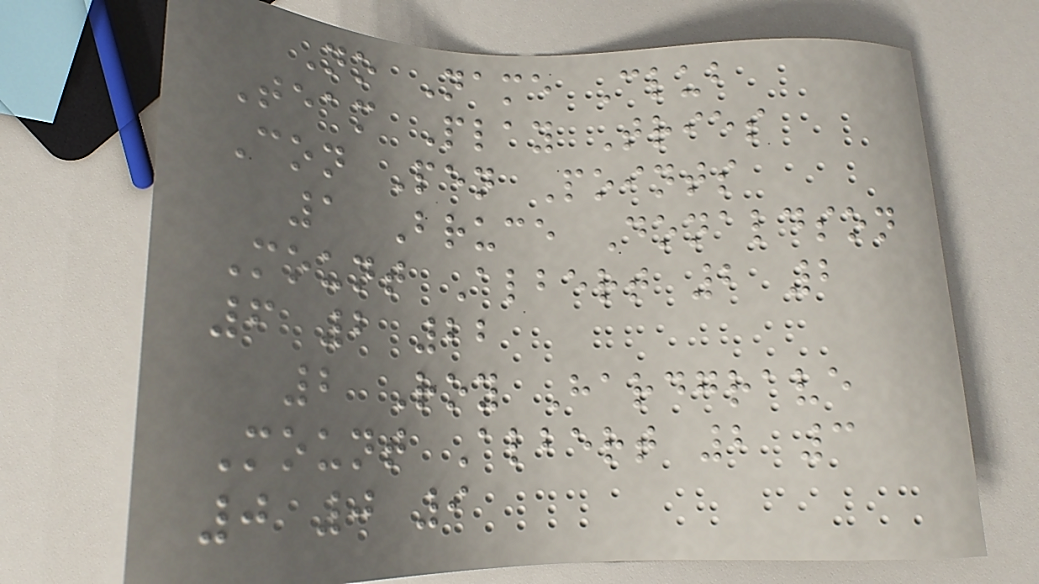No Name Club
Team Play Tries
Con Pen Points
1 Bruce Donaldson
Mount Albert 2 2
6 2 22
2 Roy Hardgrave
Mount Albert 2 3
0 0 9
